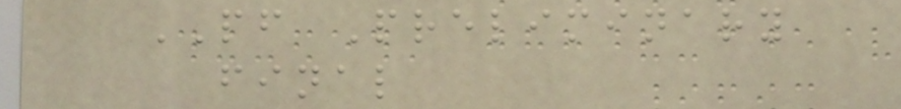PF Preliminary
final
